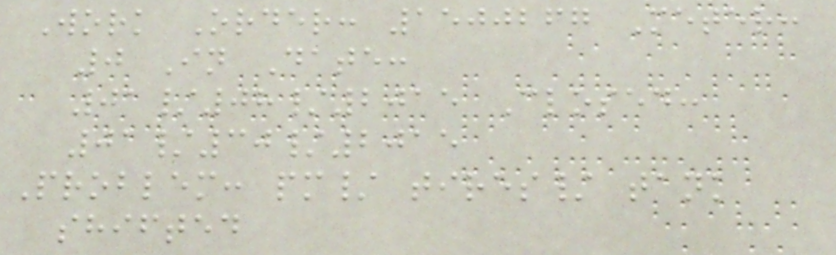Work Order: 1500267 Meter:
0 In Date:
01/08/2015 Closed:
01/30/2015
Problem: pm/ tires/ tank
shifted
